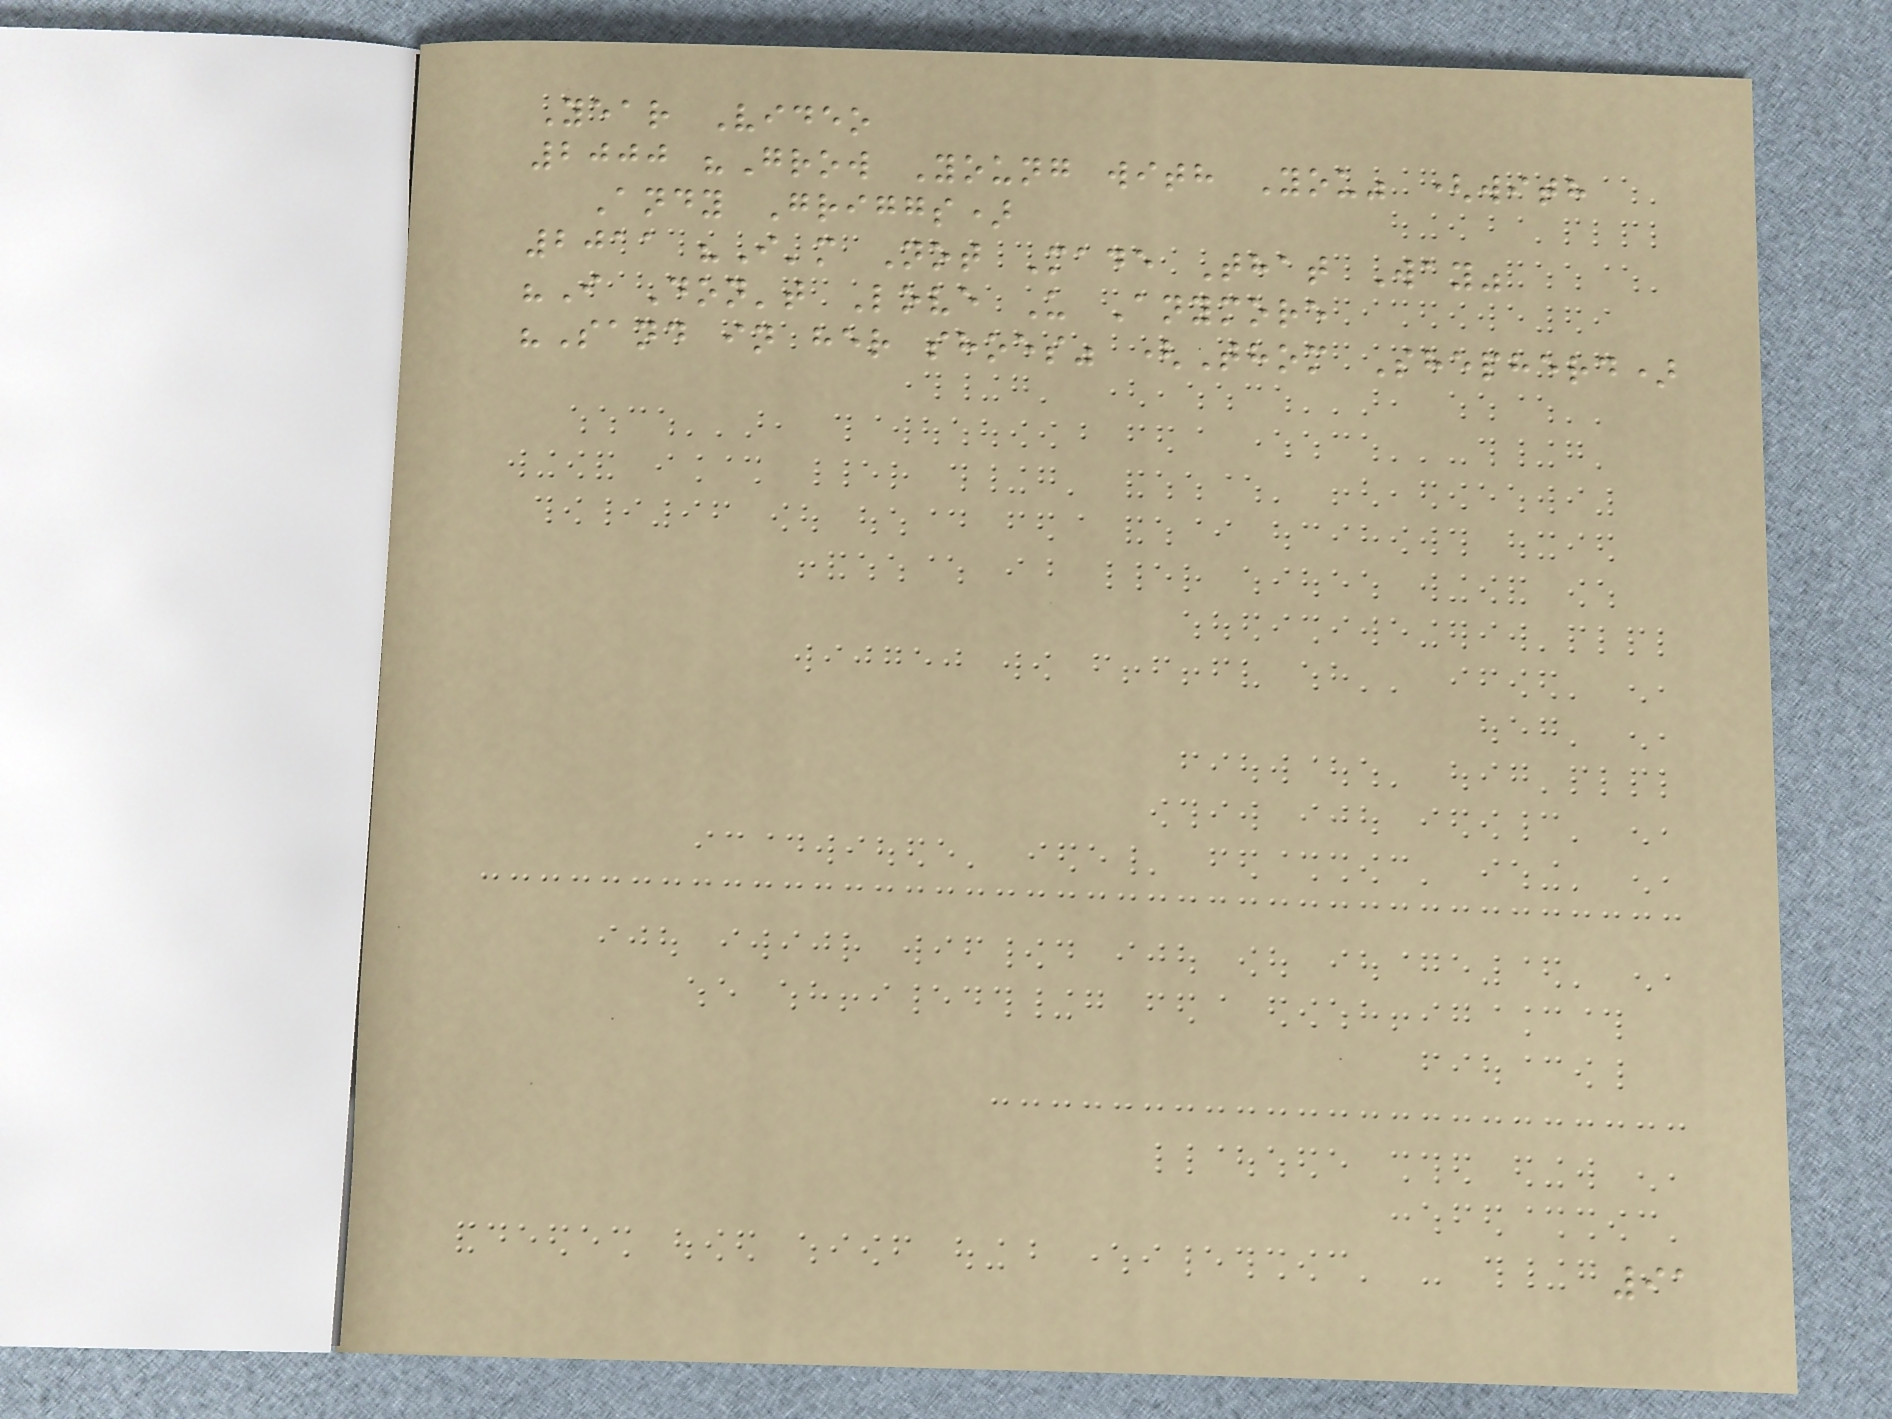Year Video
2000 "Grow Young with You" (with
Andy Griggs)
2011 "I'm Not Made That Way"
"I Don't Love U Anymore
"Sand in her shoes" (Thom Shepherd)
91
